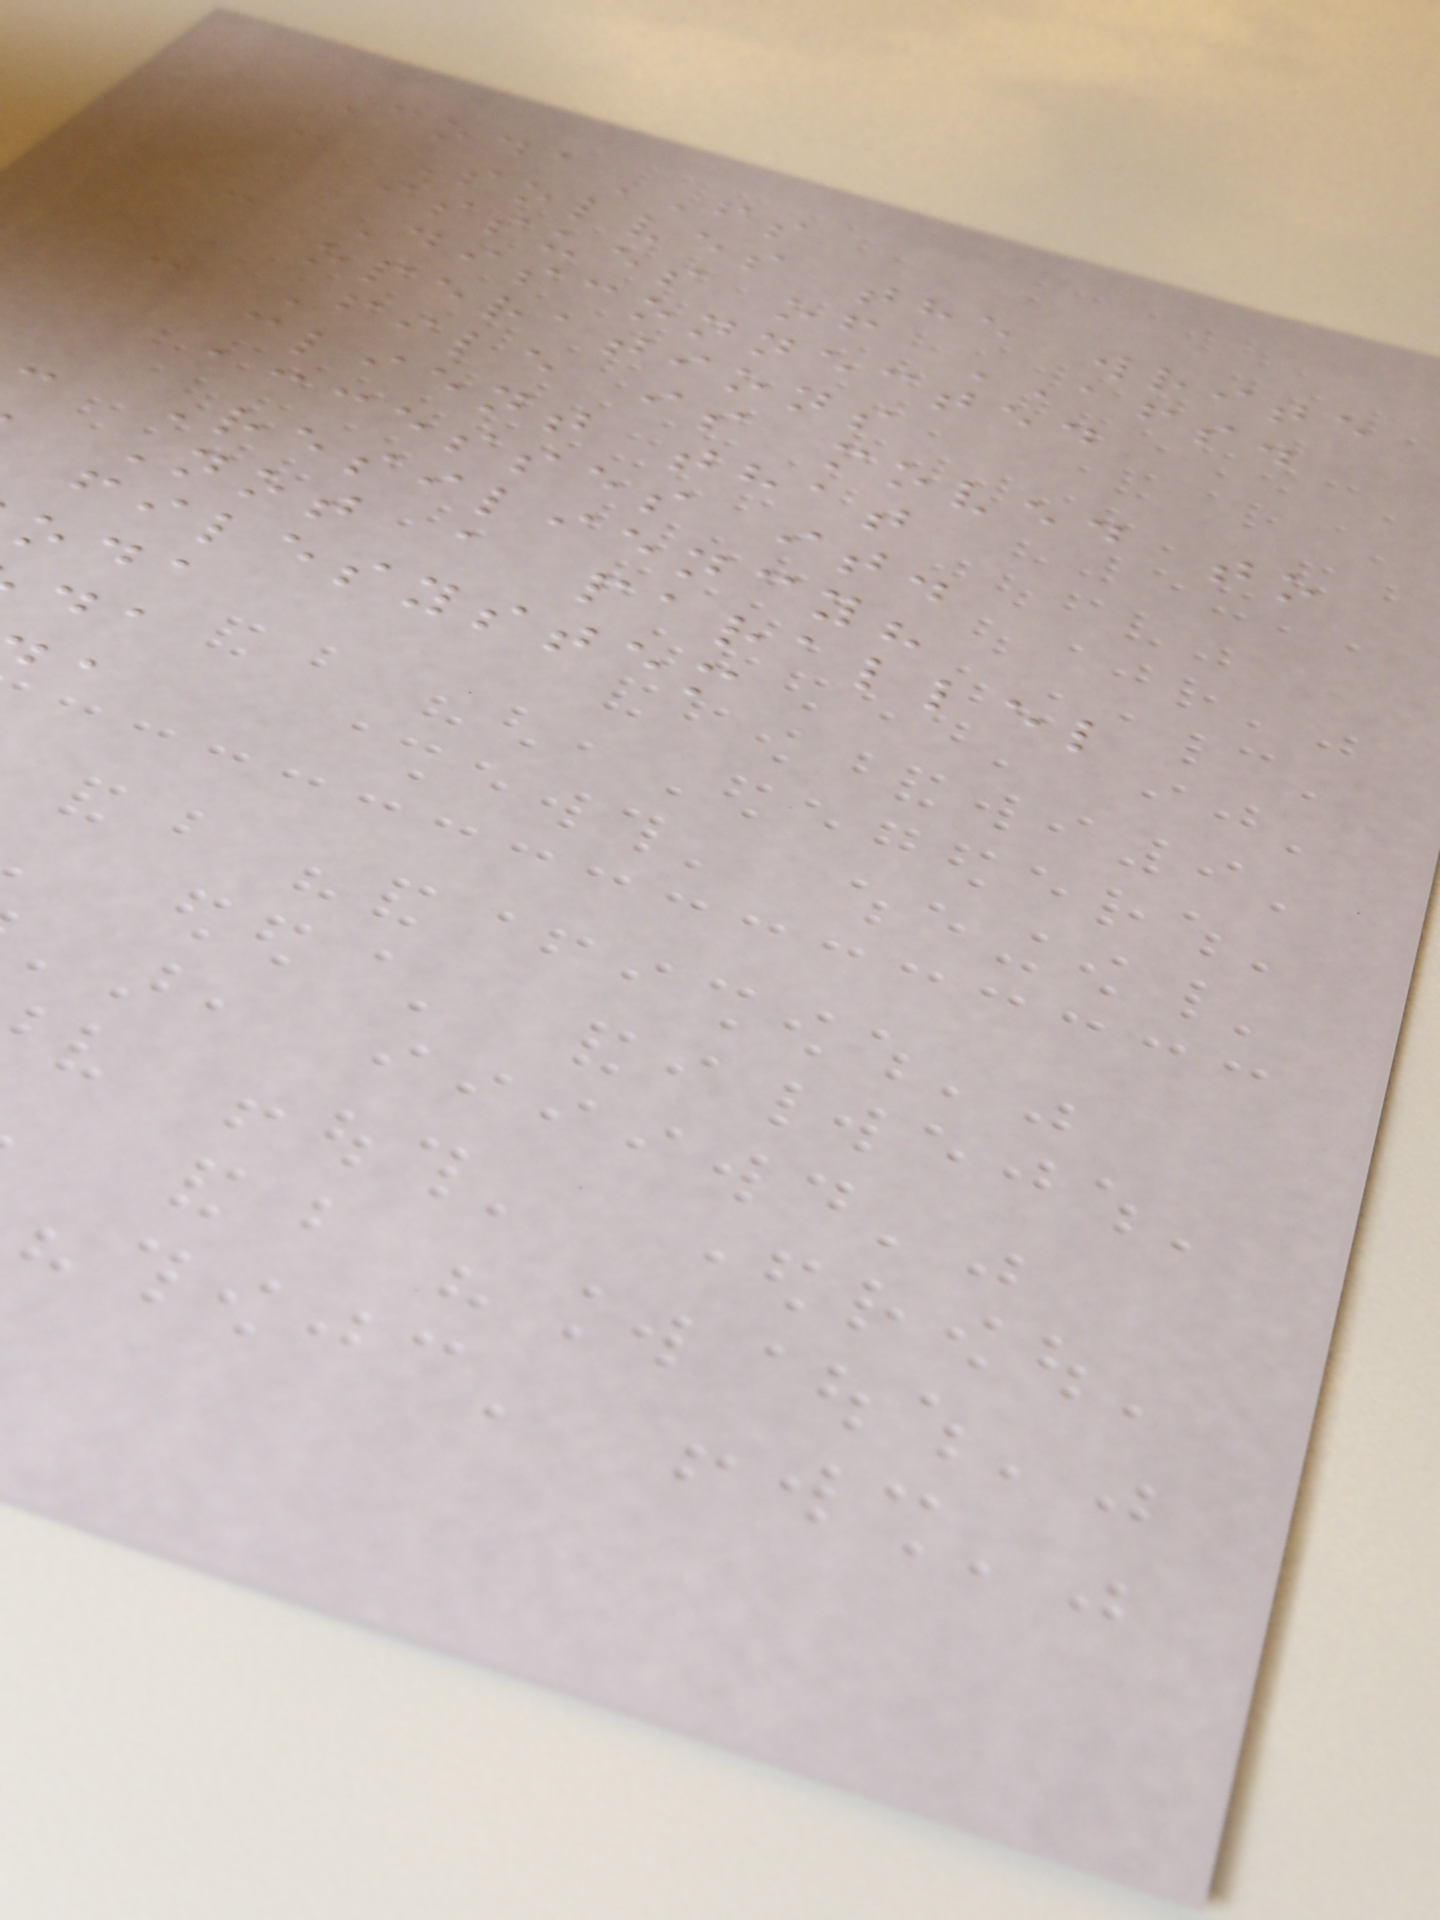CodaFS
- Solves the write
issues of AFS.
- Disconnected
operations
- File is moved to
client that
accesses it.
- Resiliency?
Not a parallel
filesystem
